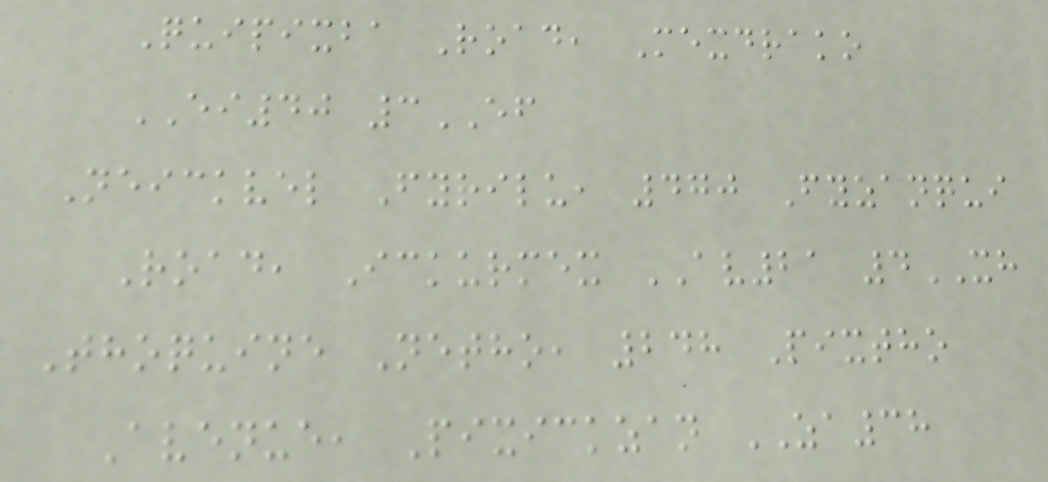Quipixba Road, Mexdrako
EI40 3EF
Neickvel Fyrilu, 470 Fyzanqui
Road, Ickurmex AV21 4XH
Thoquine Netho, 248 Pixtho
Avenue, Pixickzan ZA38
